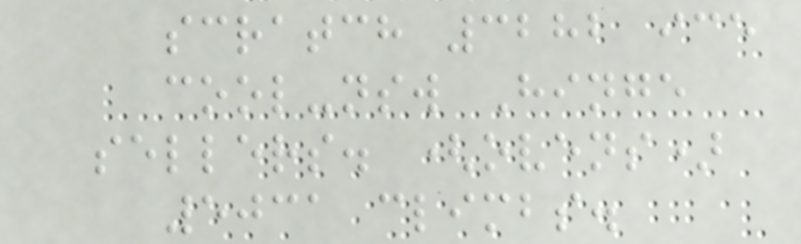scratch 3282 ice
cool-nsw Hinge
sellers. (ovens)
5031 climbs.
